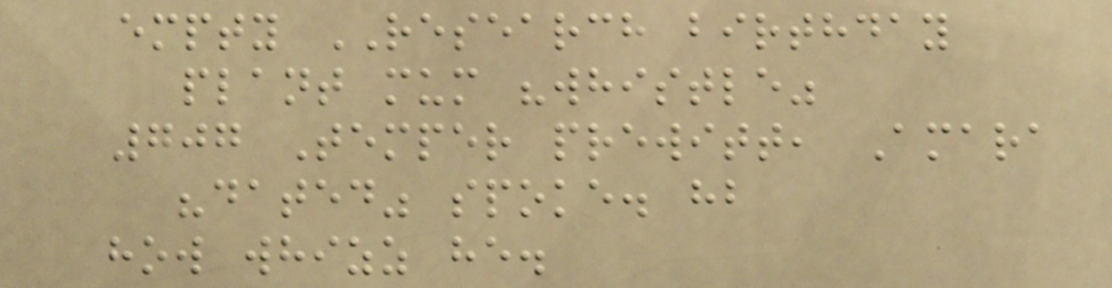empty RESEARCH birthday
plant mum "whistle"
707 Temper prewitt, Amara
"dated" spoke. hb
how whizz he.
